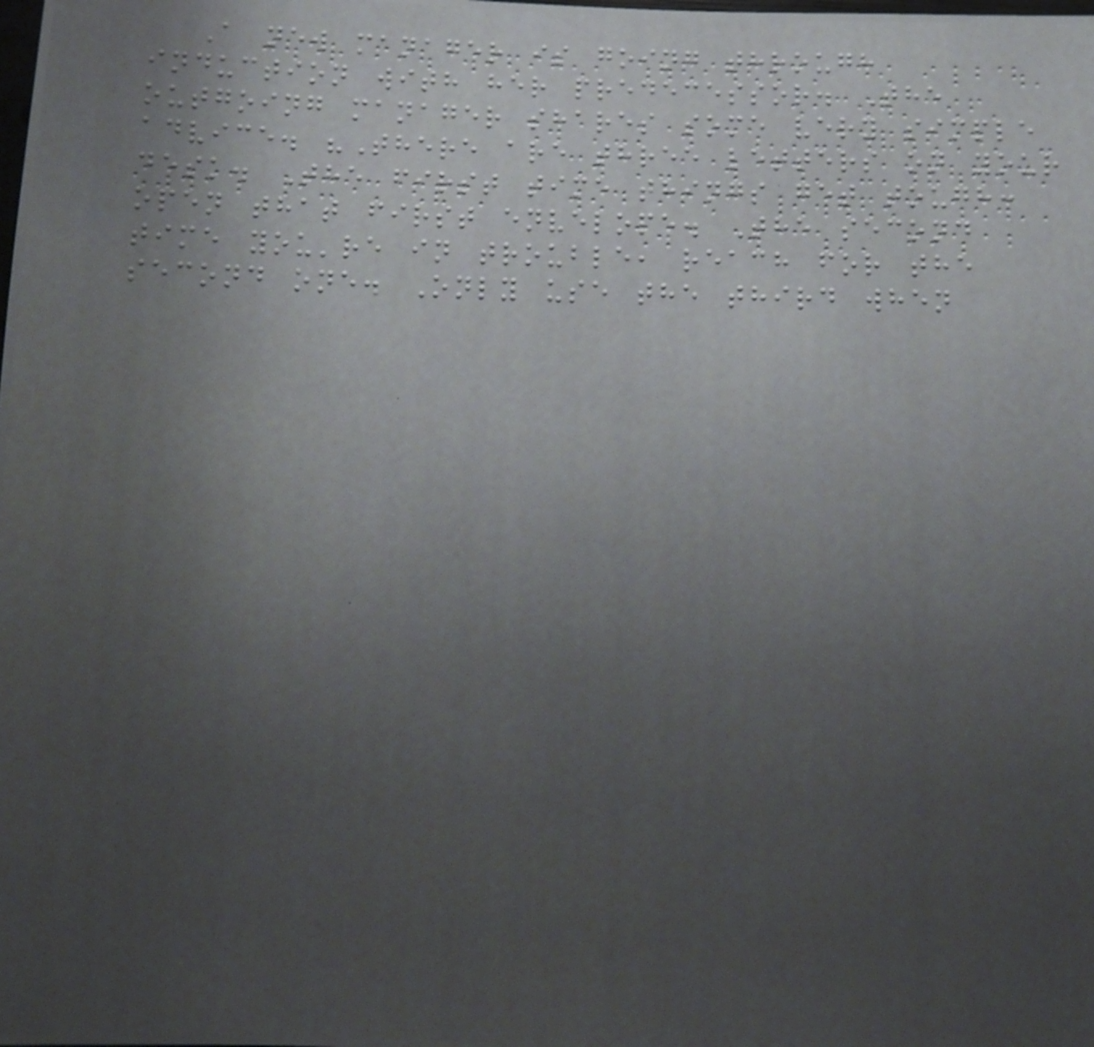A new manager is going through
induction with her predecessor. The
outgoing manager shares some very simple
advice. "There are three letters on your
desk. The first time things get tough:
open that first envelope. The second
time you're in trouble, reach for the
second one. Only use the third when
